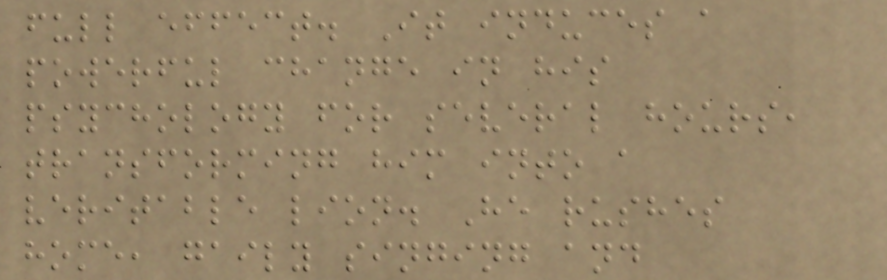full effect. It induces a
powerful change in his
psychology for several hours,
transforming him into a
veritable lion. He rushes
home, gaily singing and
